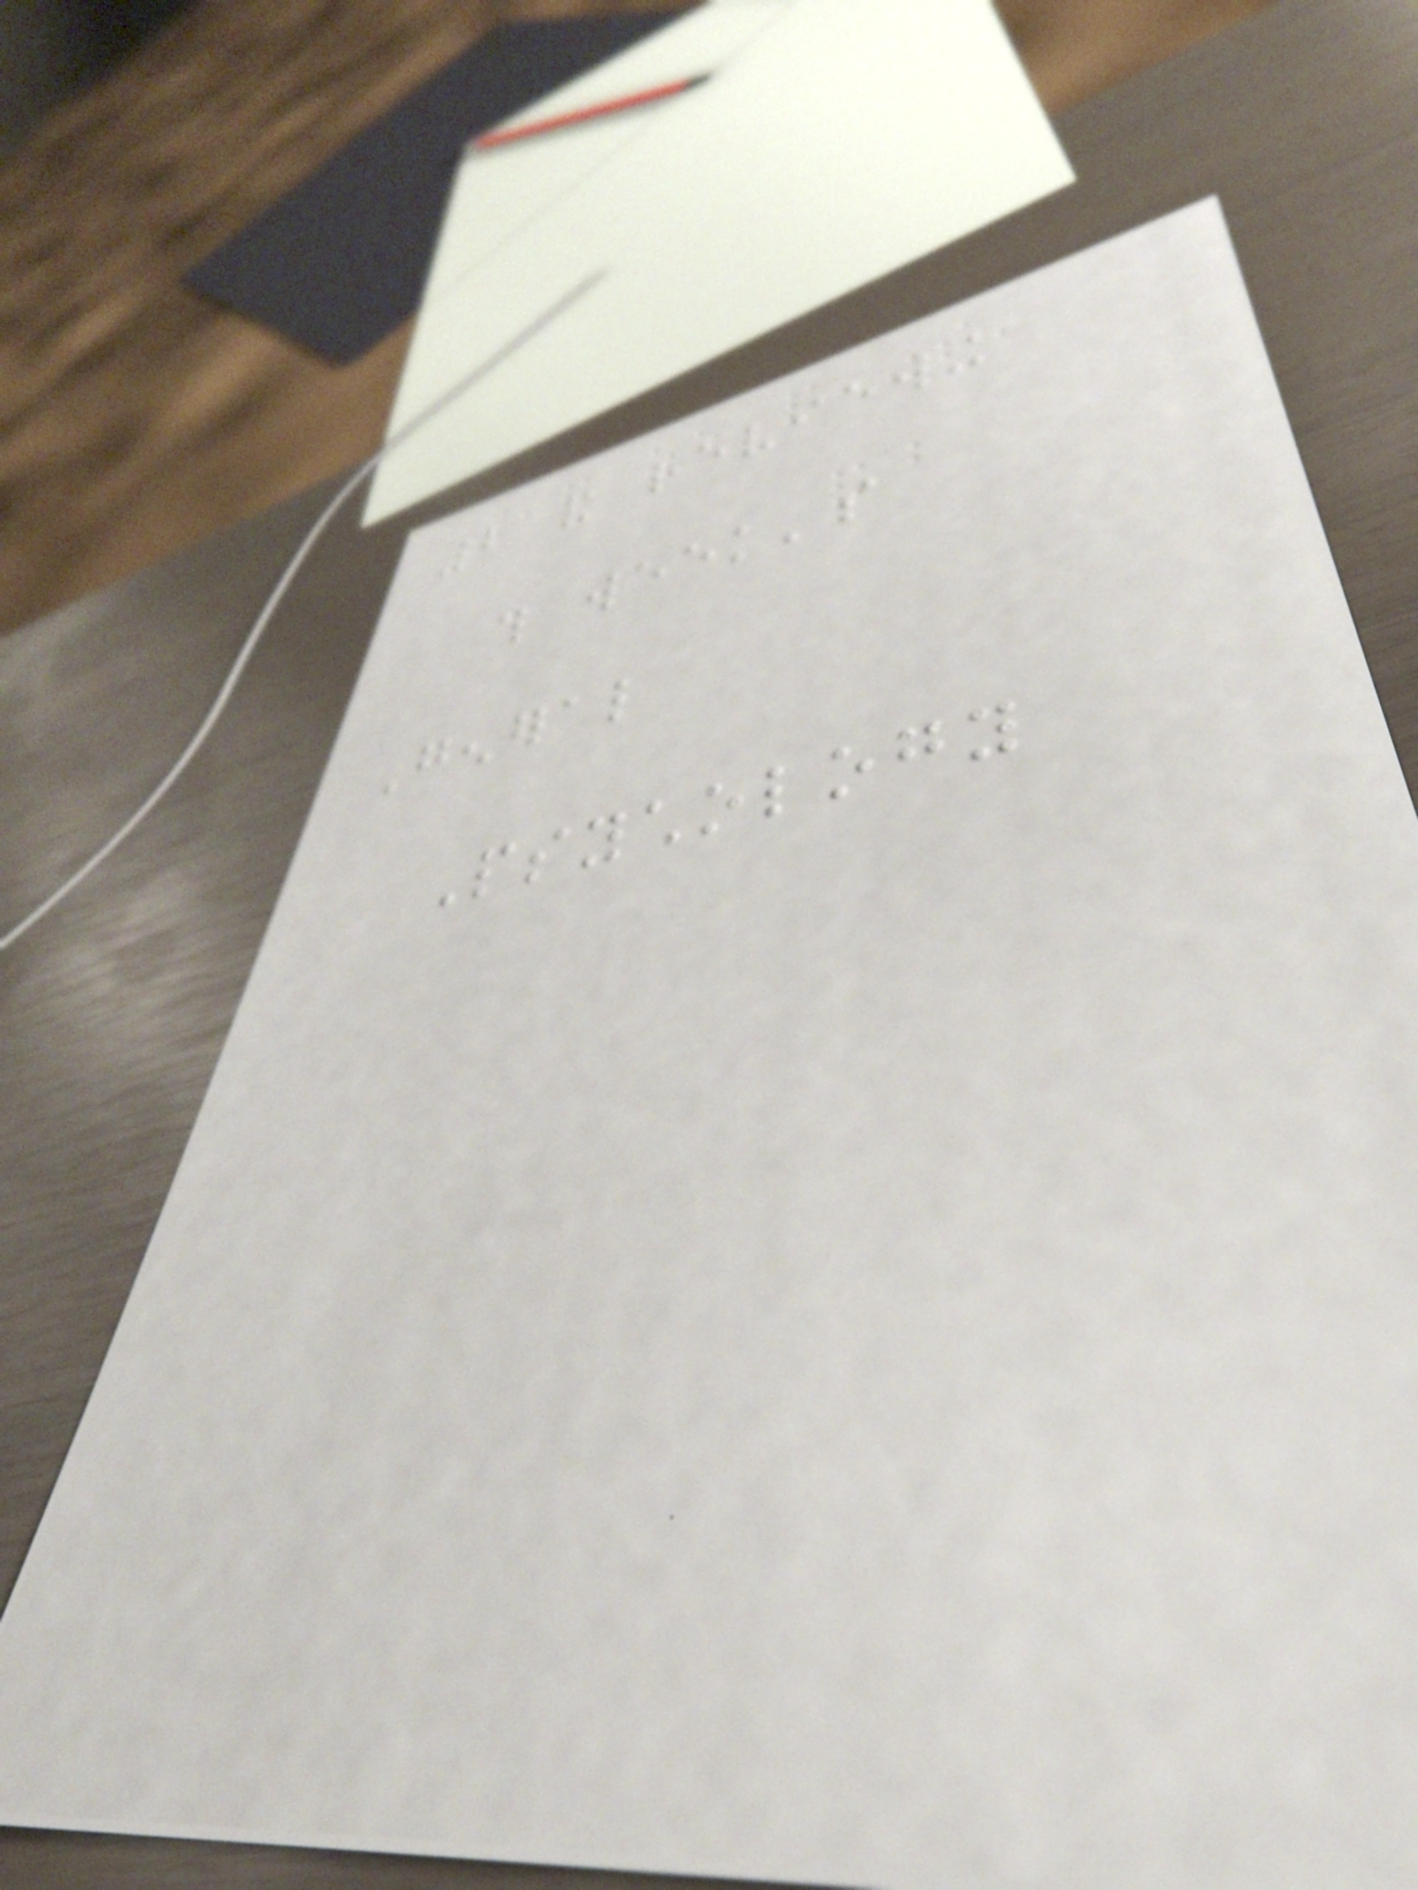2 and reviewing
this week's
General
Psychology
